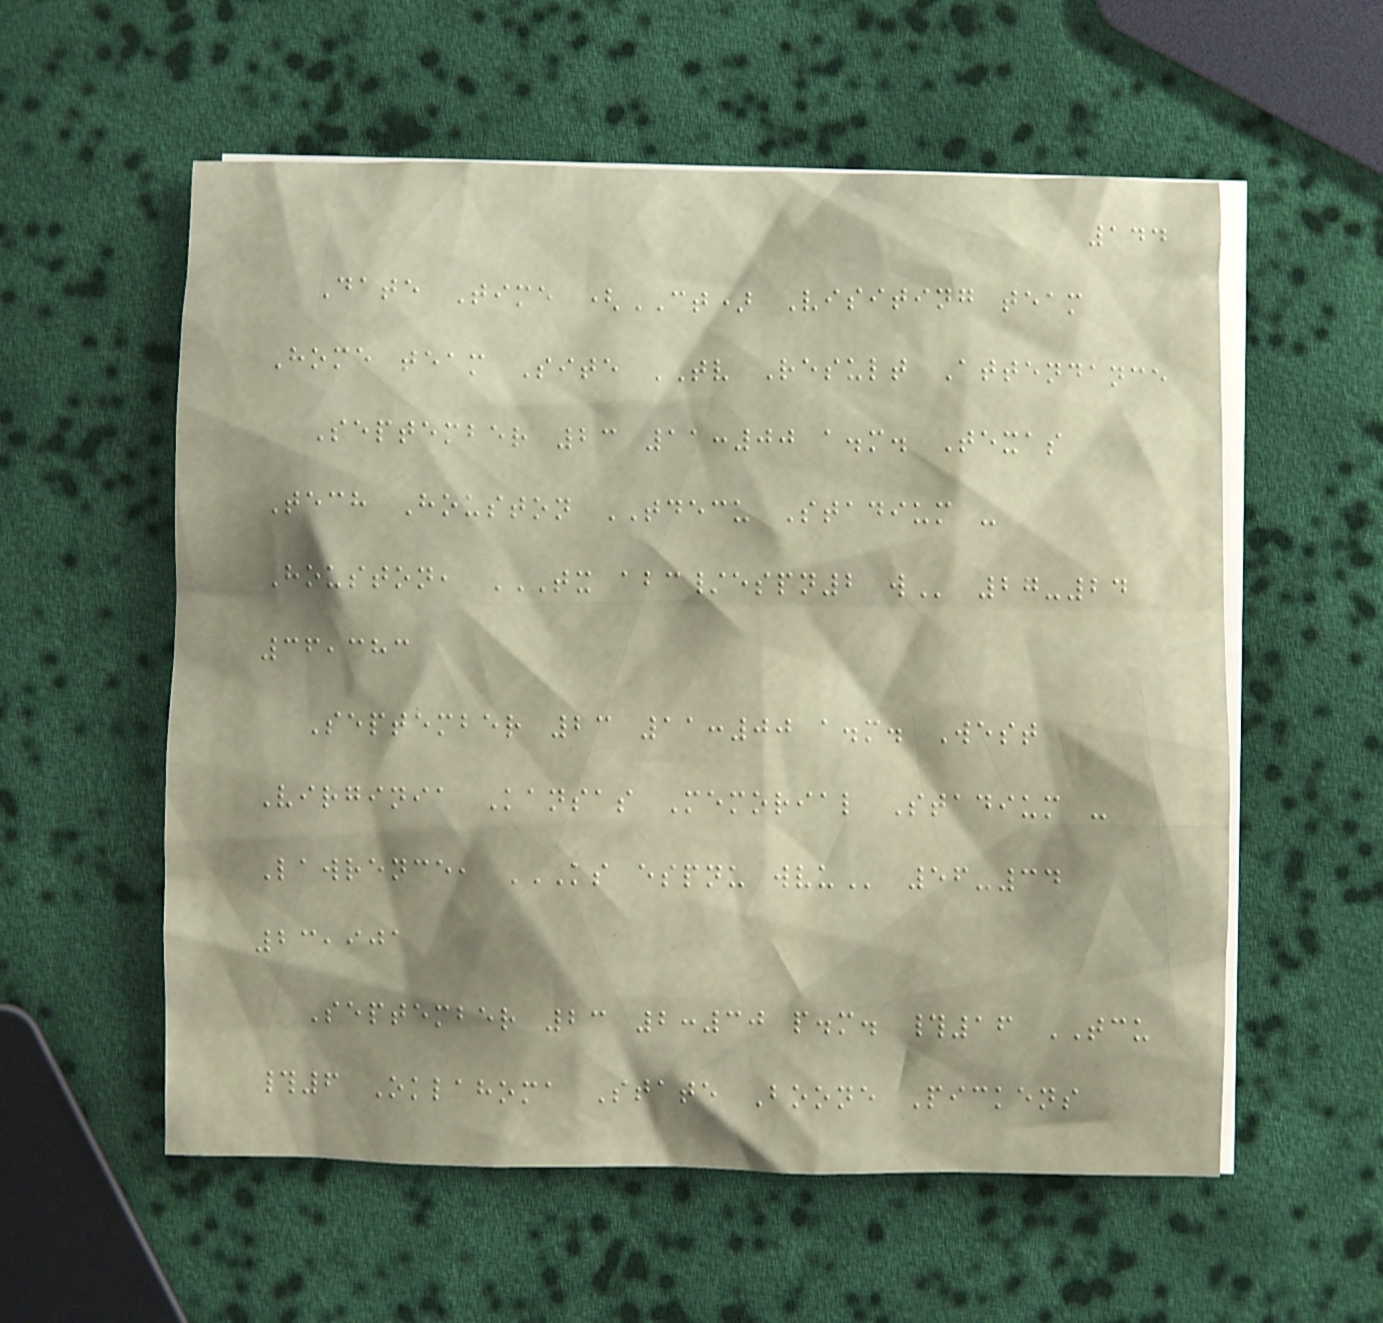144
Date Time (CT) Visiting team
Home team Site TV Result Attendance
September 23 11:00 a.m. Texas
Tech Houston TDECU Stadium -
Houston, TX ABC/ESPN2 W 27-24
36,383
September 23 11:00 a.m. West
Virginia Kansas Memorial Stadium -
Lawrence, KS ESPNU WVU 56-34
23,901
September 23 2:30 p.m. #16 TCU
#6 Oklahoma State Boone Pickens
